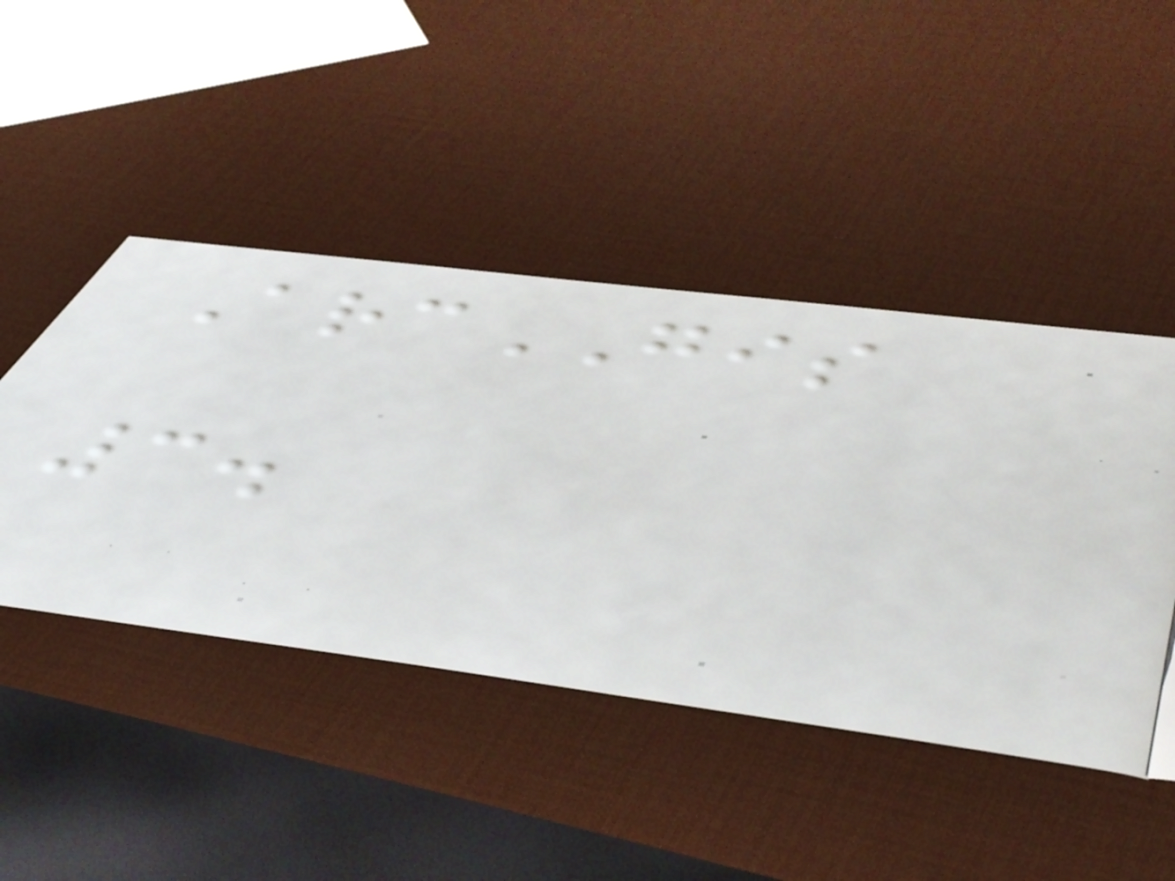ArcGIS
3.
